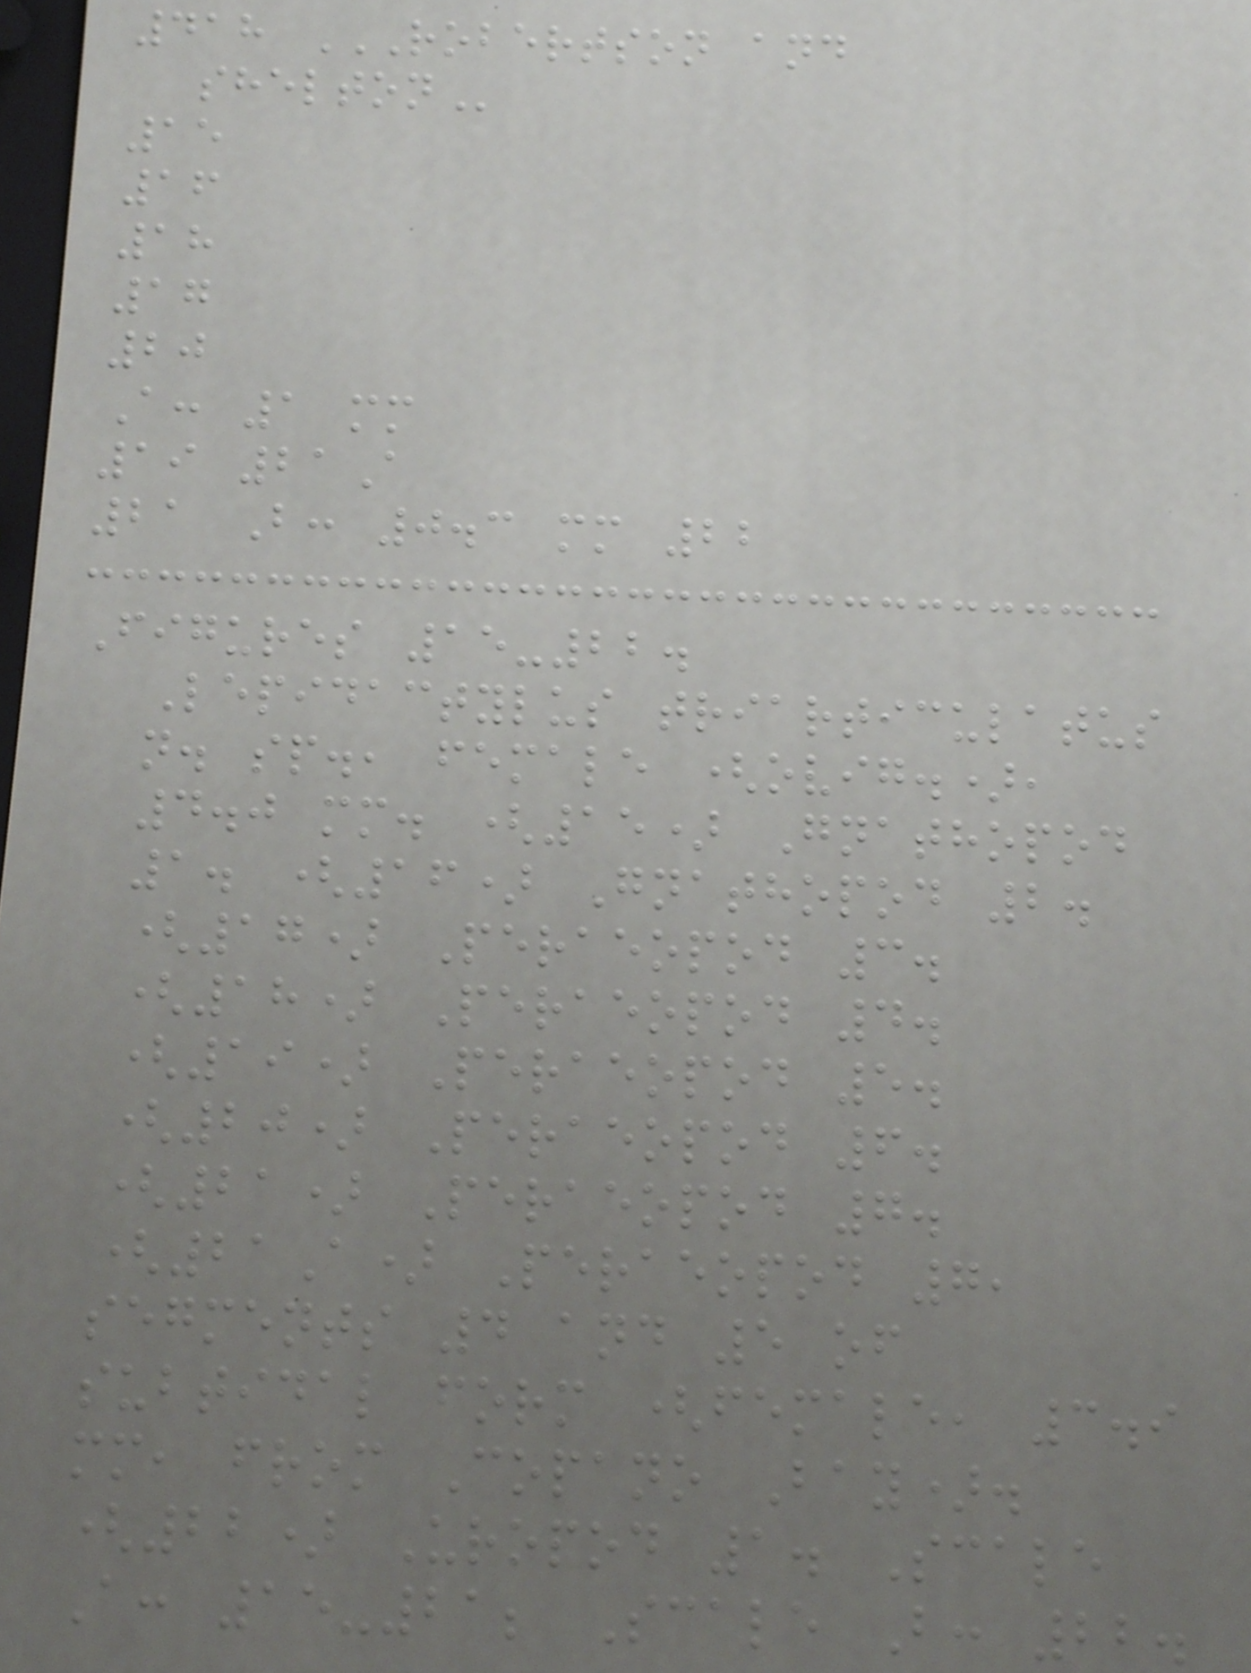418 ROBERTSON AND
SHELTON
15
16
18
17
20
A: 1 mm
19 21A
21 B: 0.3 mm 22
Figures 15-22.
Lepidactylus triarticulatus
n. sp., female (ovig.),
4.0 mm. (15) Gnathopod
1. (16) Gnathopod 2.
(17) Peraeopod 3.
(18) Peraeopod 4.
(19) Peraeopod 5.
(20) Peraeopod 6.
(21) Peraeopod 7.
(21A) Peraeopod 7,
segments 4 and 5 of
subtidal form (female, 3.9
mm, from Copano Bay).
(22) Uropod 1. Scale
A: 15-21; Scale B: 22.
